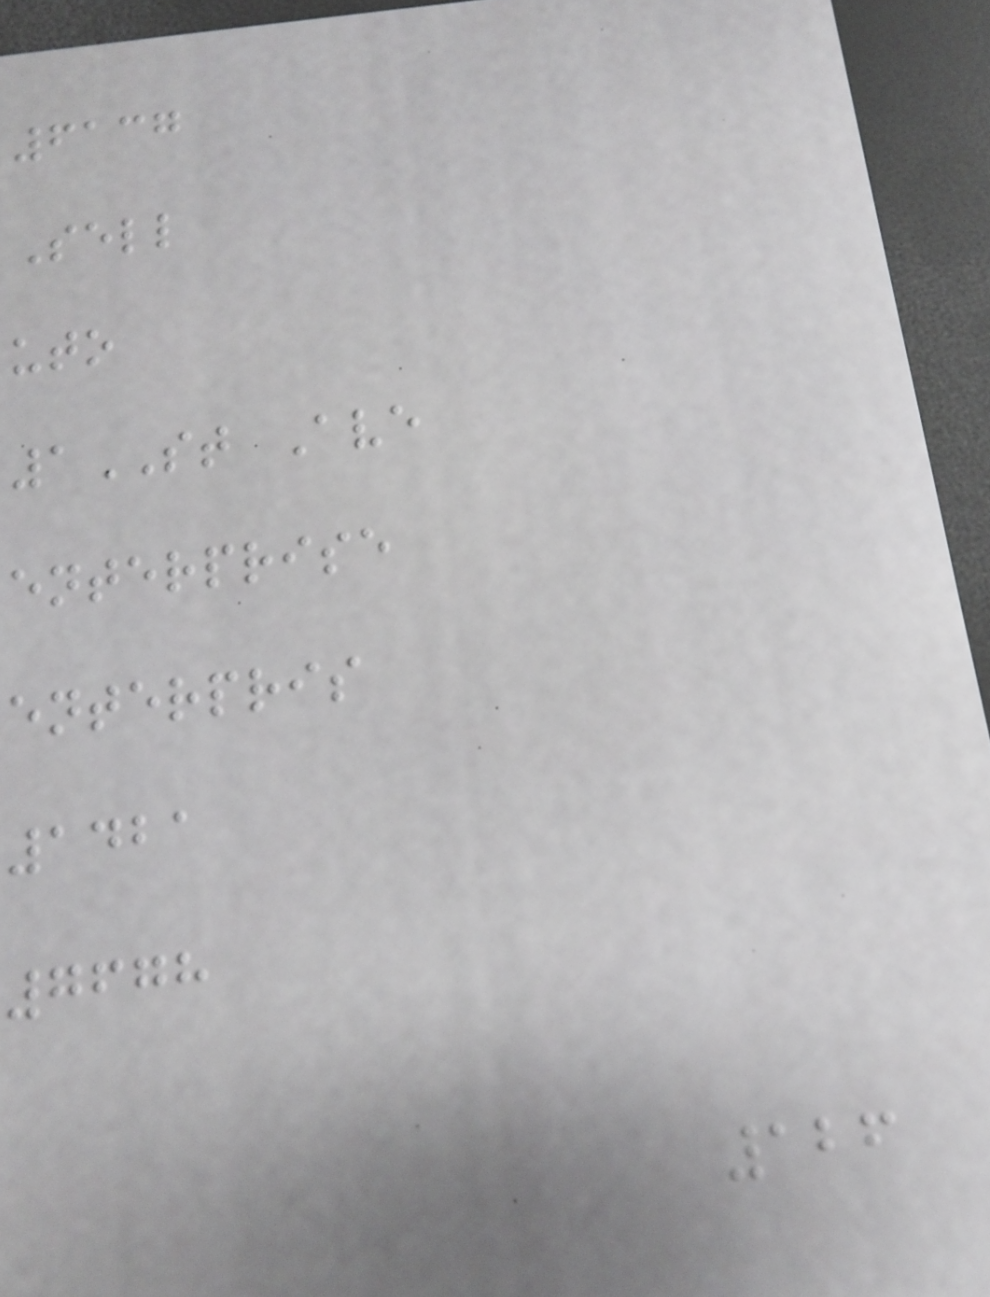6137
Sell
uto
1ST Ave
enterprise
enterpris
1421
7678
126
